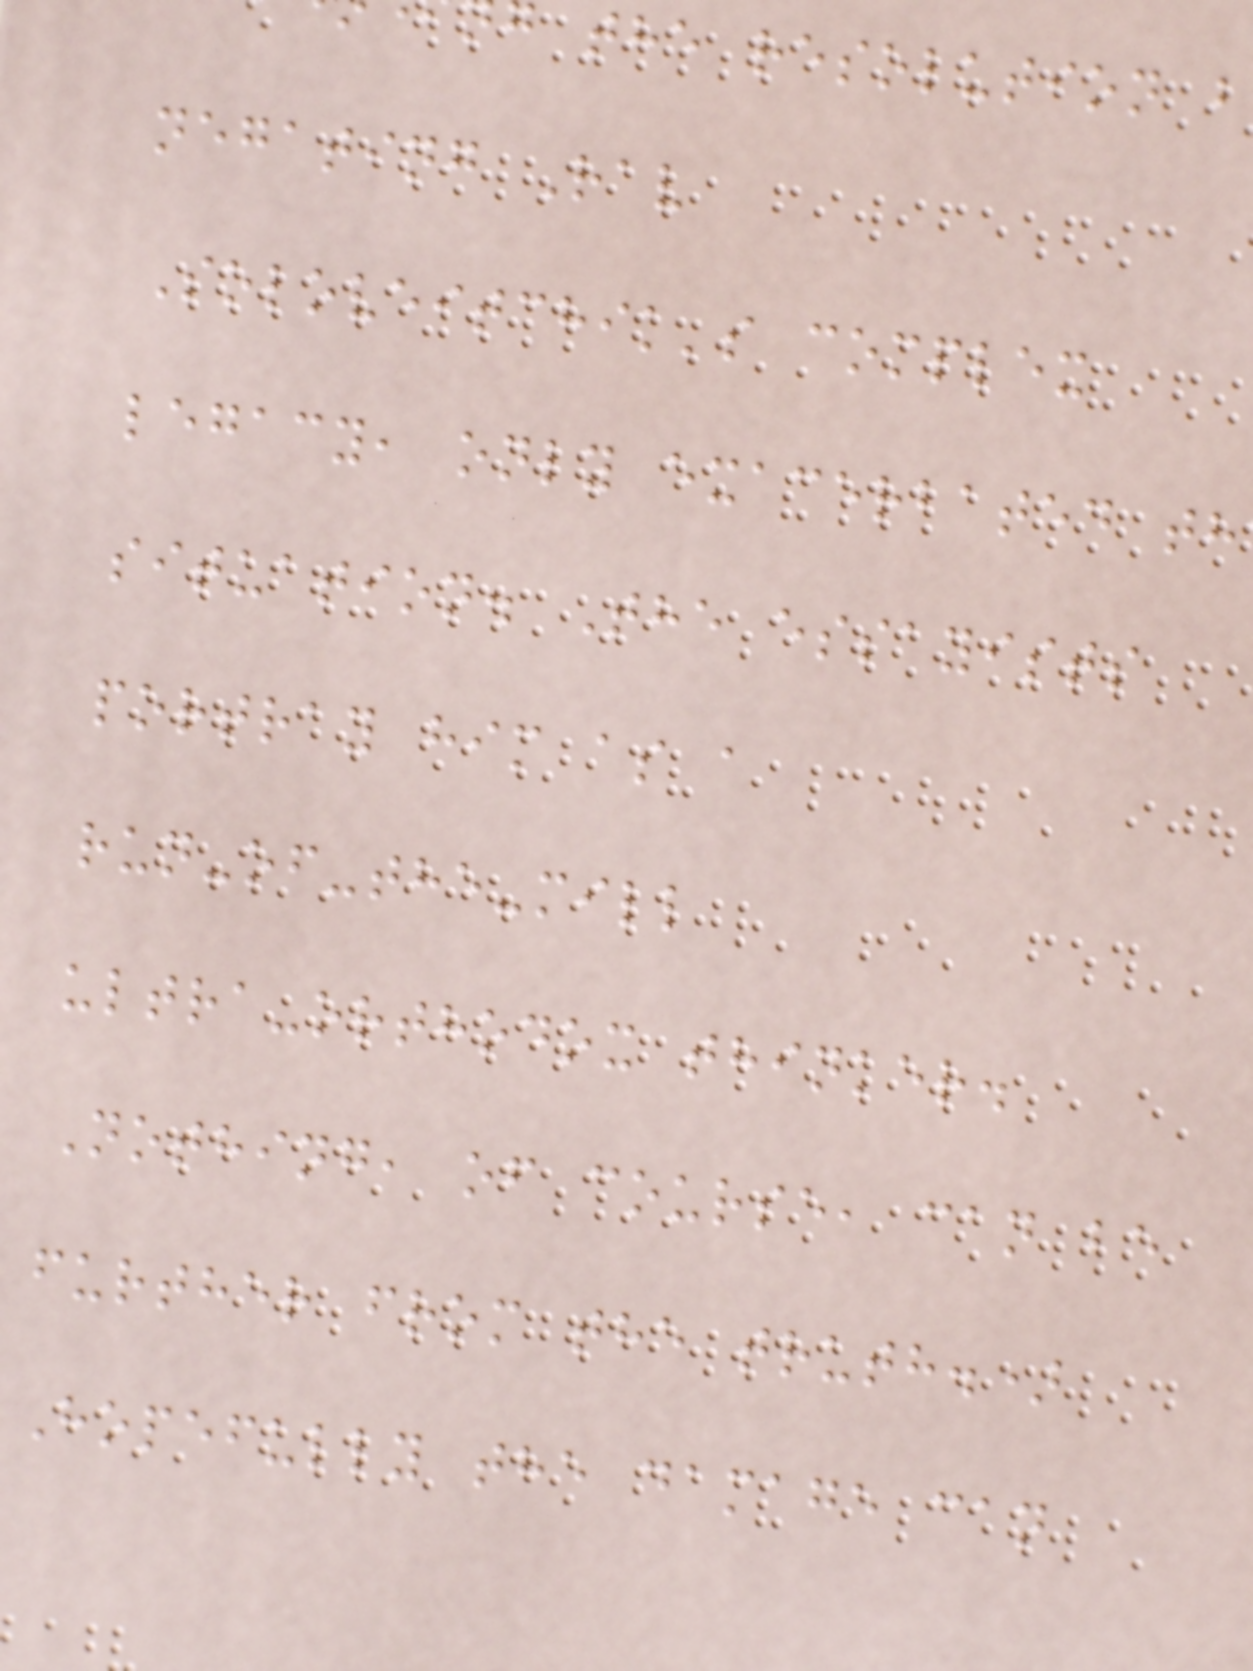the resolution b
negating Rav
Soloveitchik's complex
legacy, only exacerbated th
situation. The essayists
portray him as a
run-of-the-mill
ultra-orthodox thinker.
Nothing, of course, can be
further from the truth.)
Hopefully the damage can
